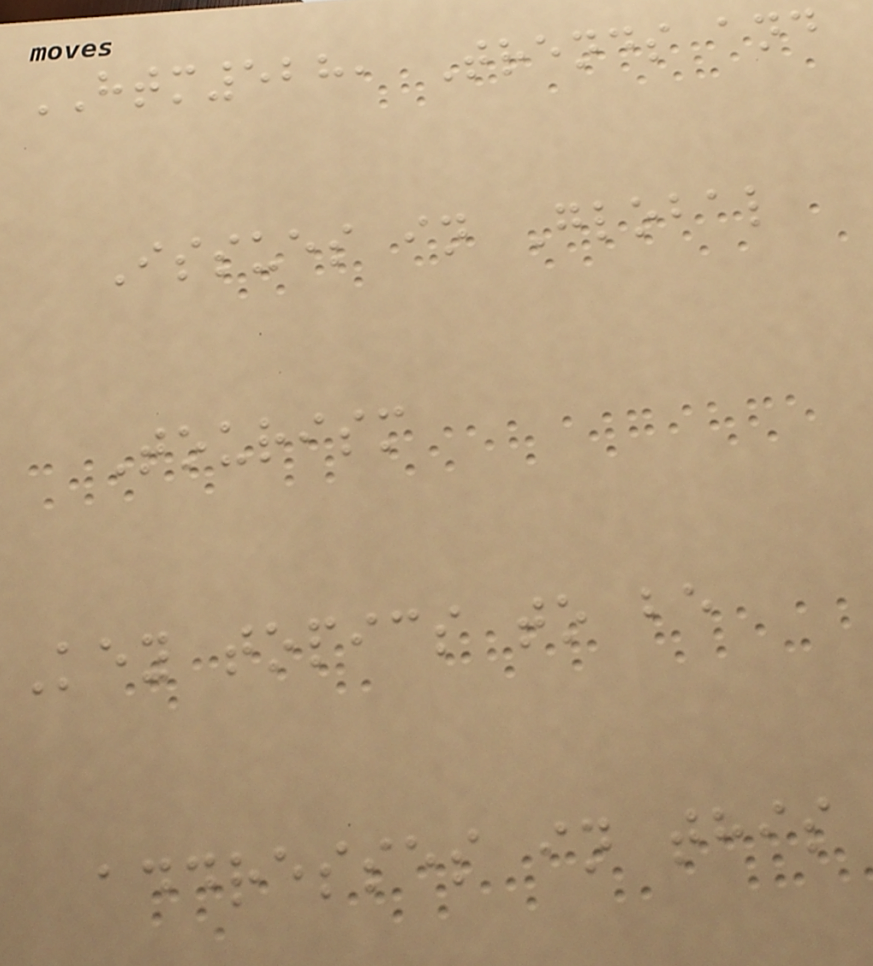HTM528, Trends and
Issues in Global
Tourism
Key topics to be
addresses in this
